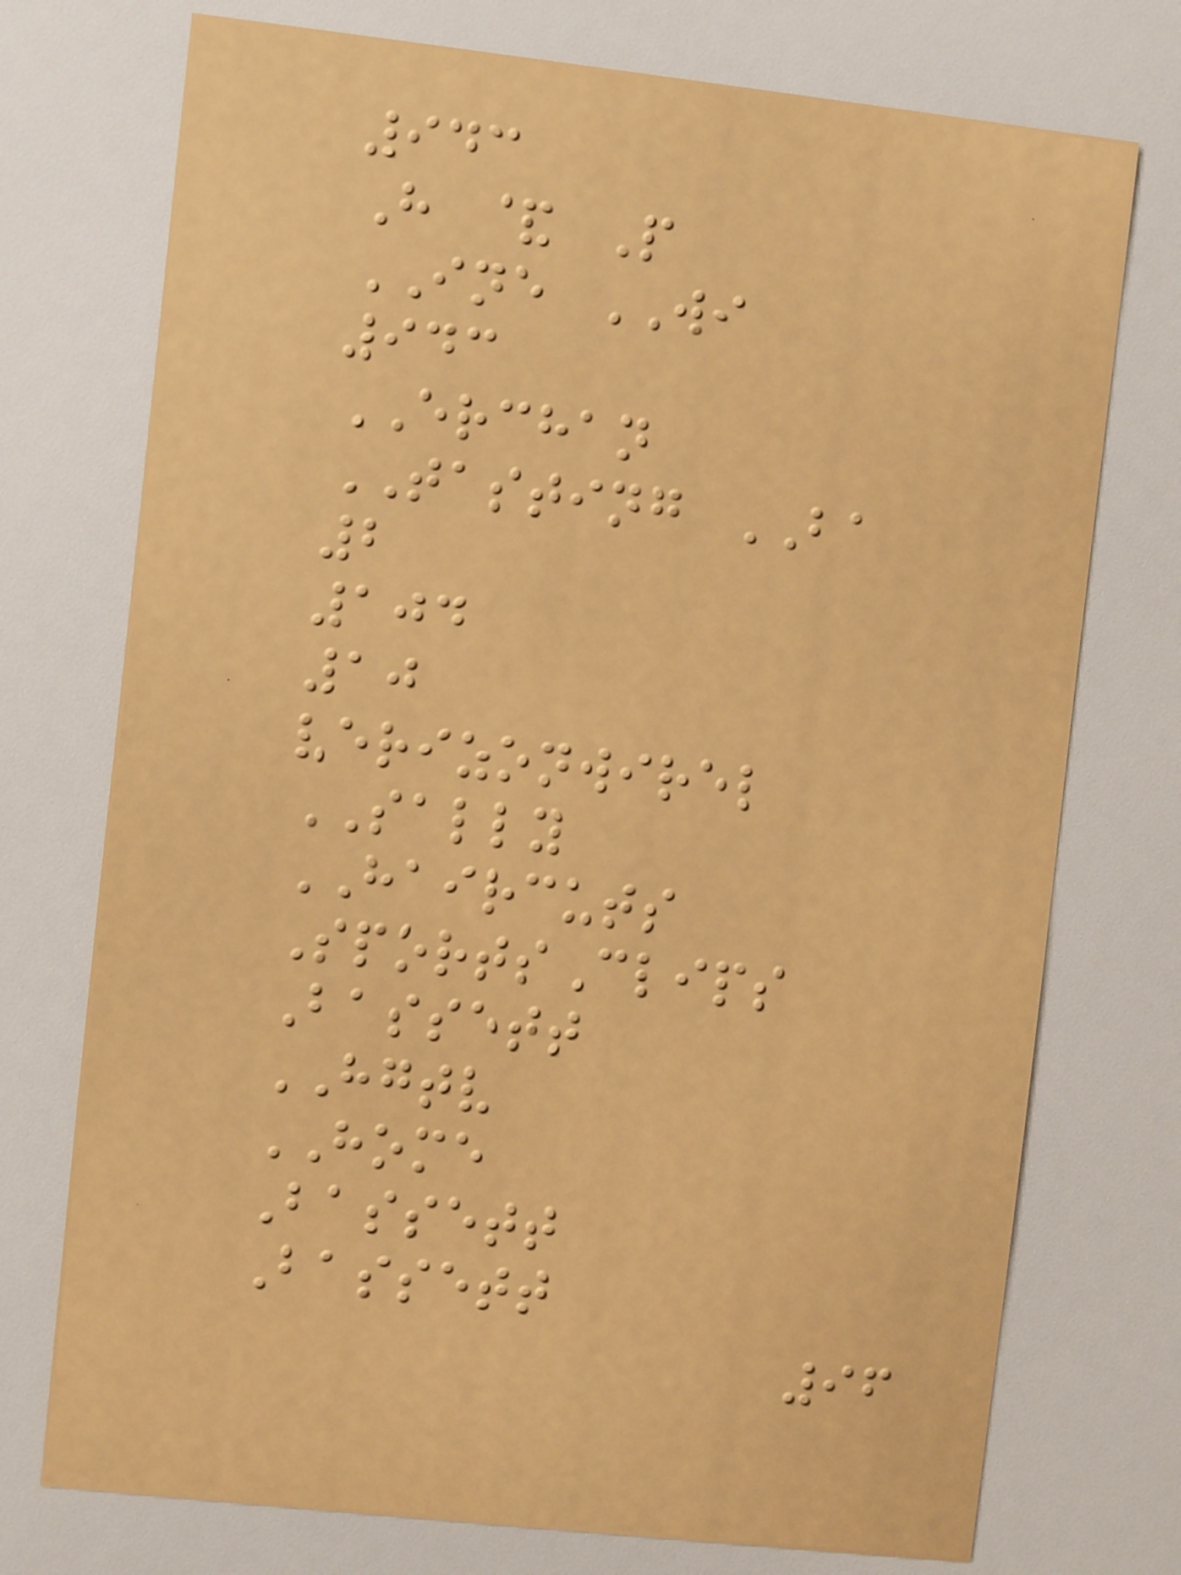943
H & P
INE WI
943
ERCHAN
TASTING BA
2
104
10
verizonwirel
SALLY
HAIRCUTS
SportsClips
Bassett
HGTV
HOME
Bassett
Bassett
96
